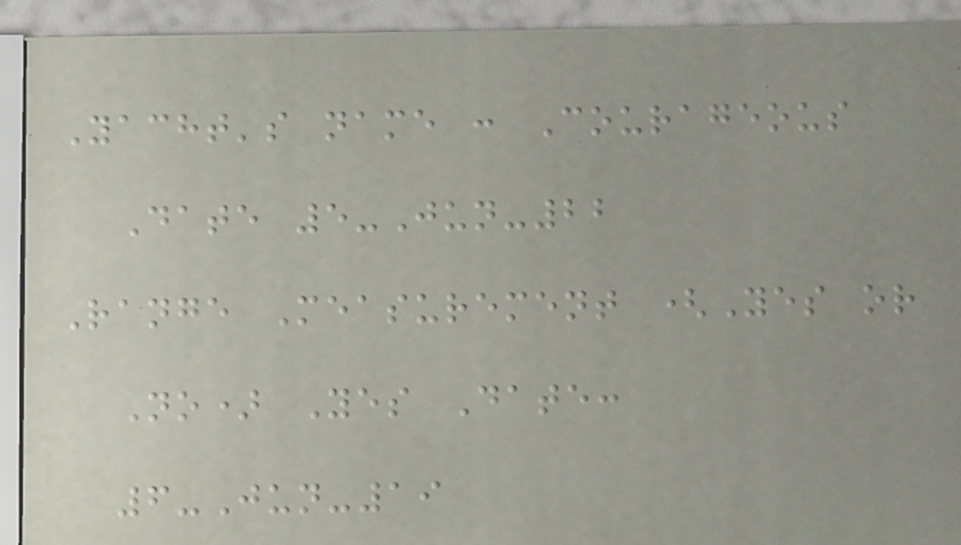Yacht's name : Courageous
Date 5-Jun-22
Range Measurement (Yes or
No) Yes Date:
6-Jun-19
